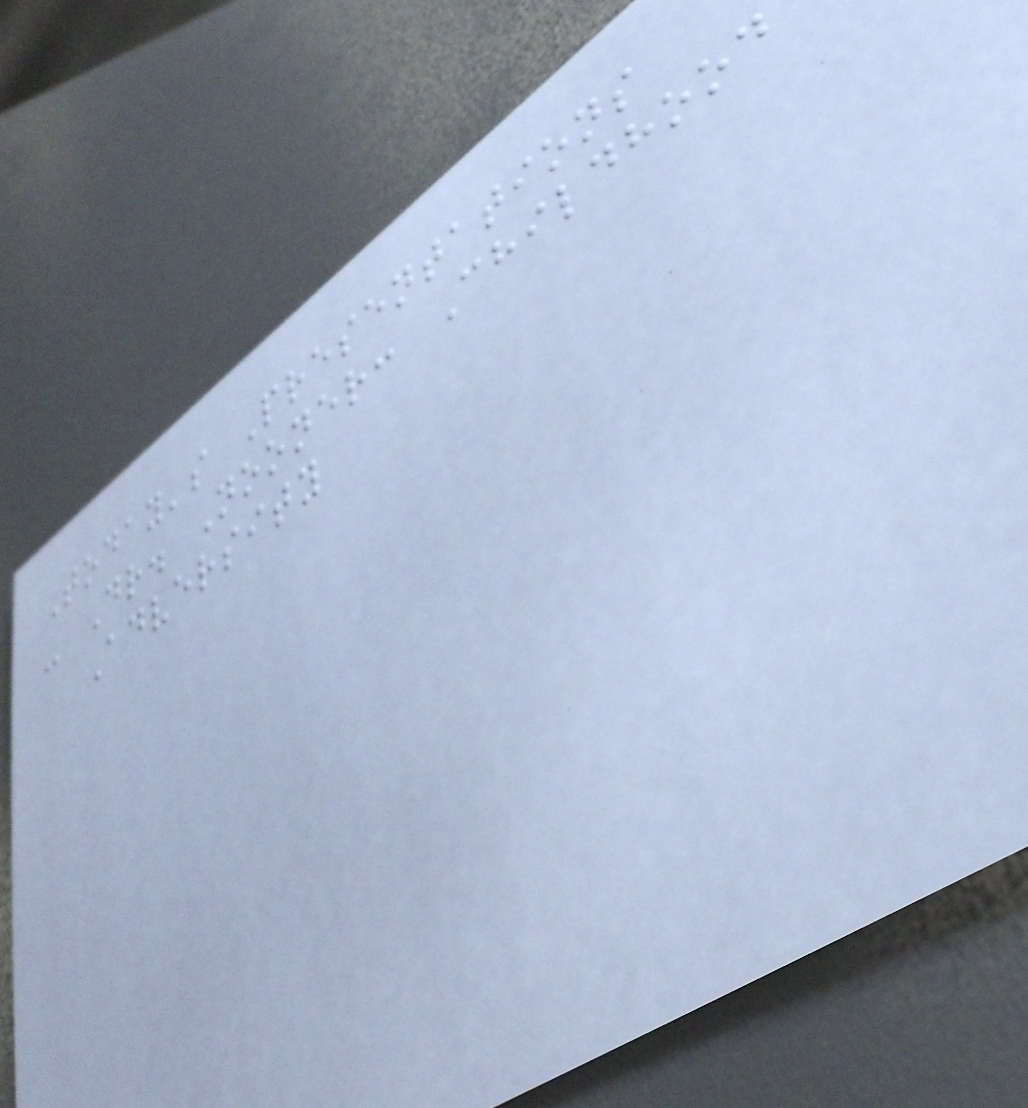Today's Presentations
- Dr. Nooner: Childhood
Adversity
